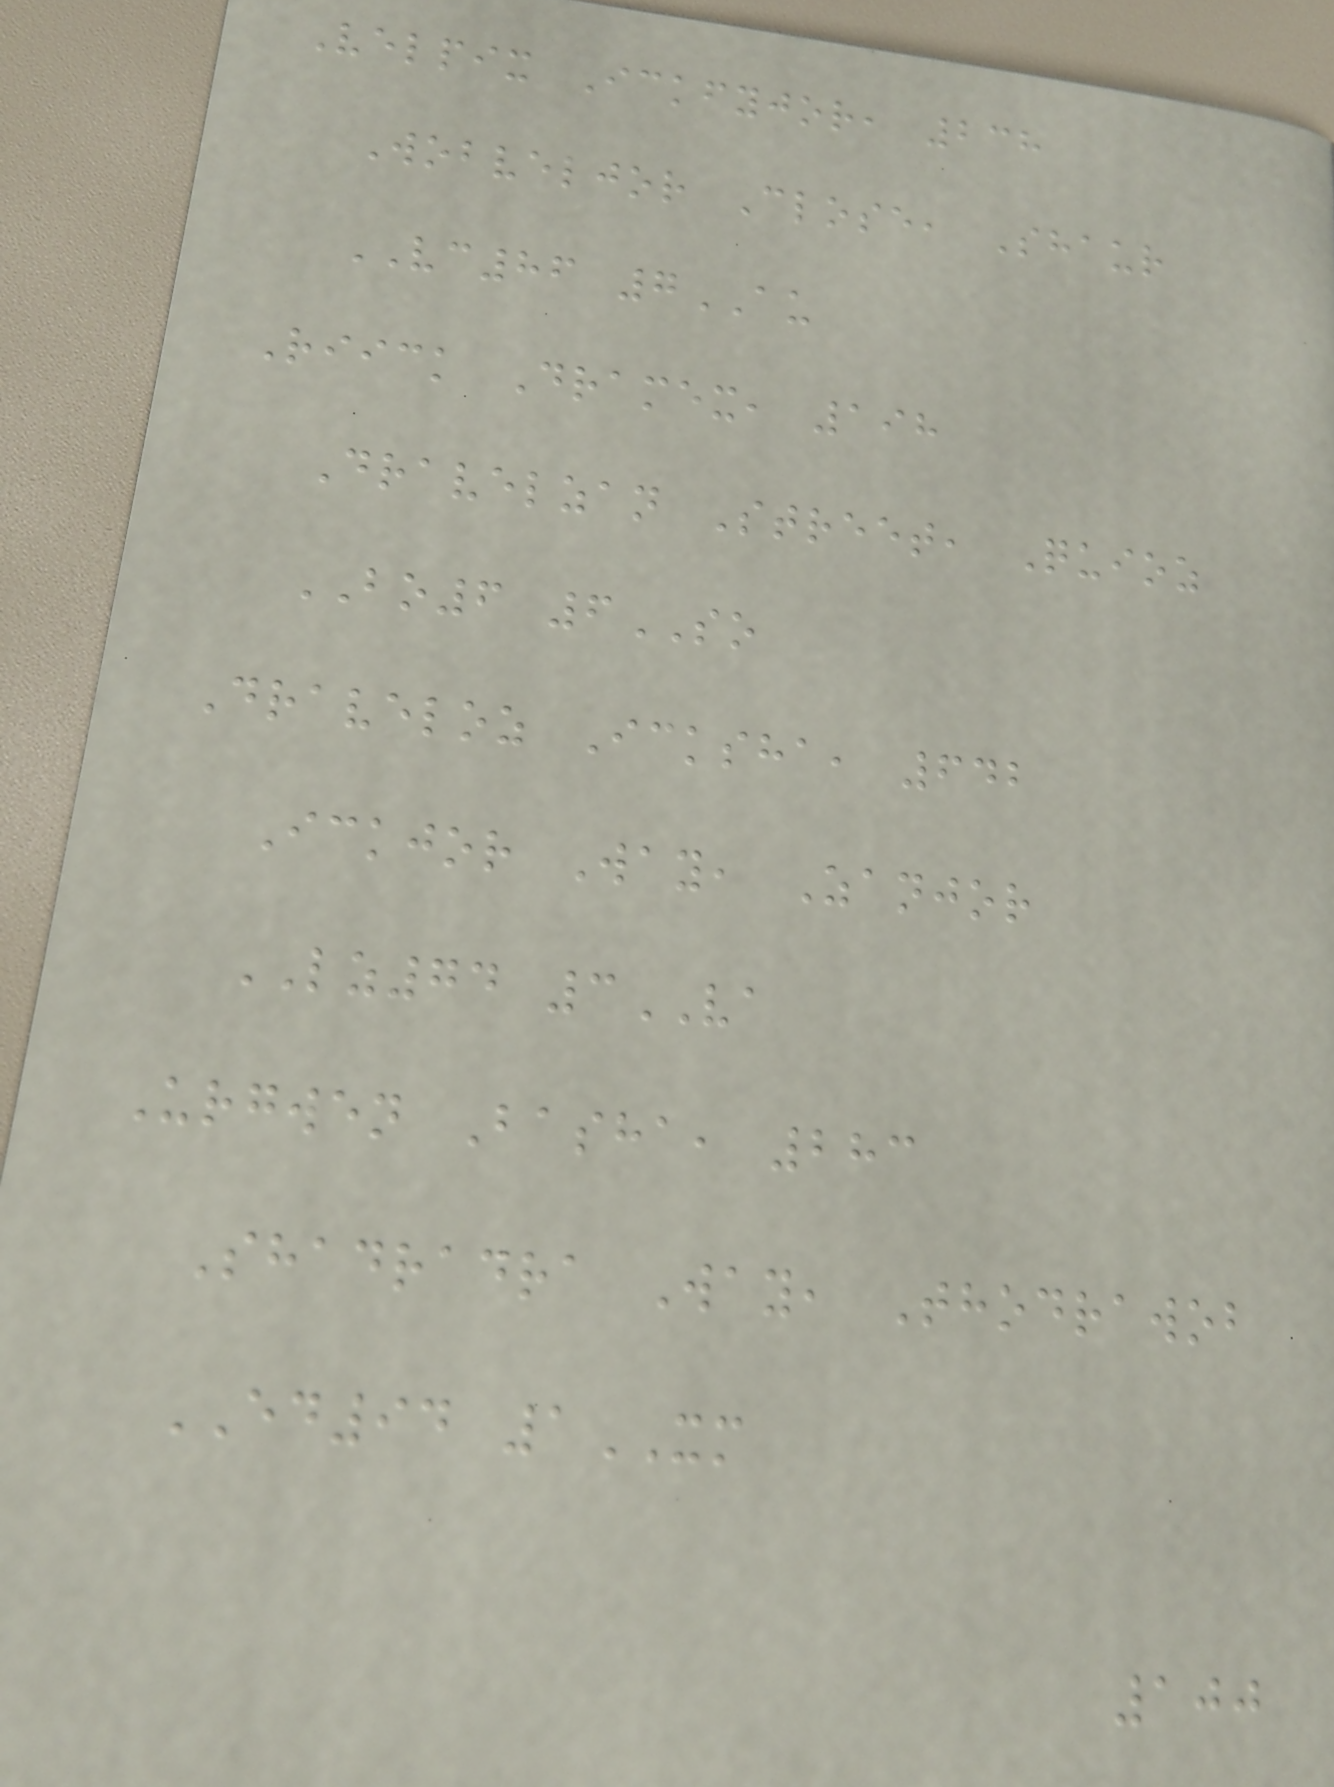Velpix Ickfyjor, 238
Wobveljor Close, Shaur
VC86 7AU
Riick Dramex, 198
Dravelzan Street, Quioz
BO6 6SO
Draveloz Icksha, 642
Ickjor Way, Zanjor
LZ74 3VA
Urgwen Basha, 283
Shadradra Way, Thodrawob
ED94 1XM
100
